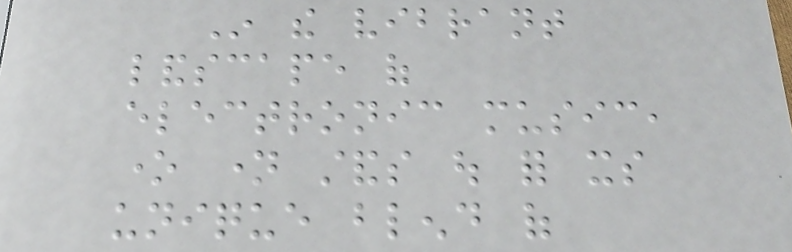In the vibrant
landscape of
electronic music,
one name stands out for its
unique blend of
